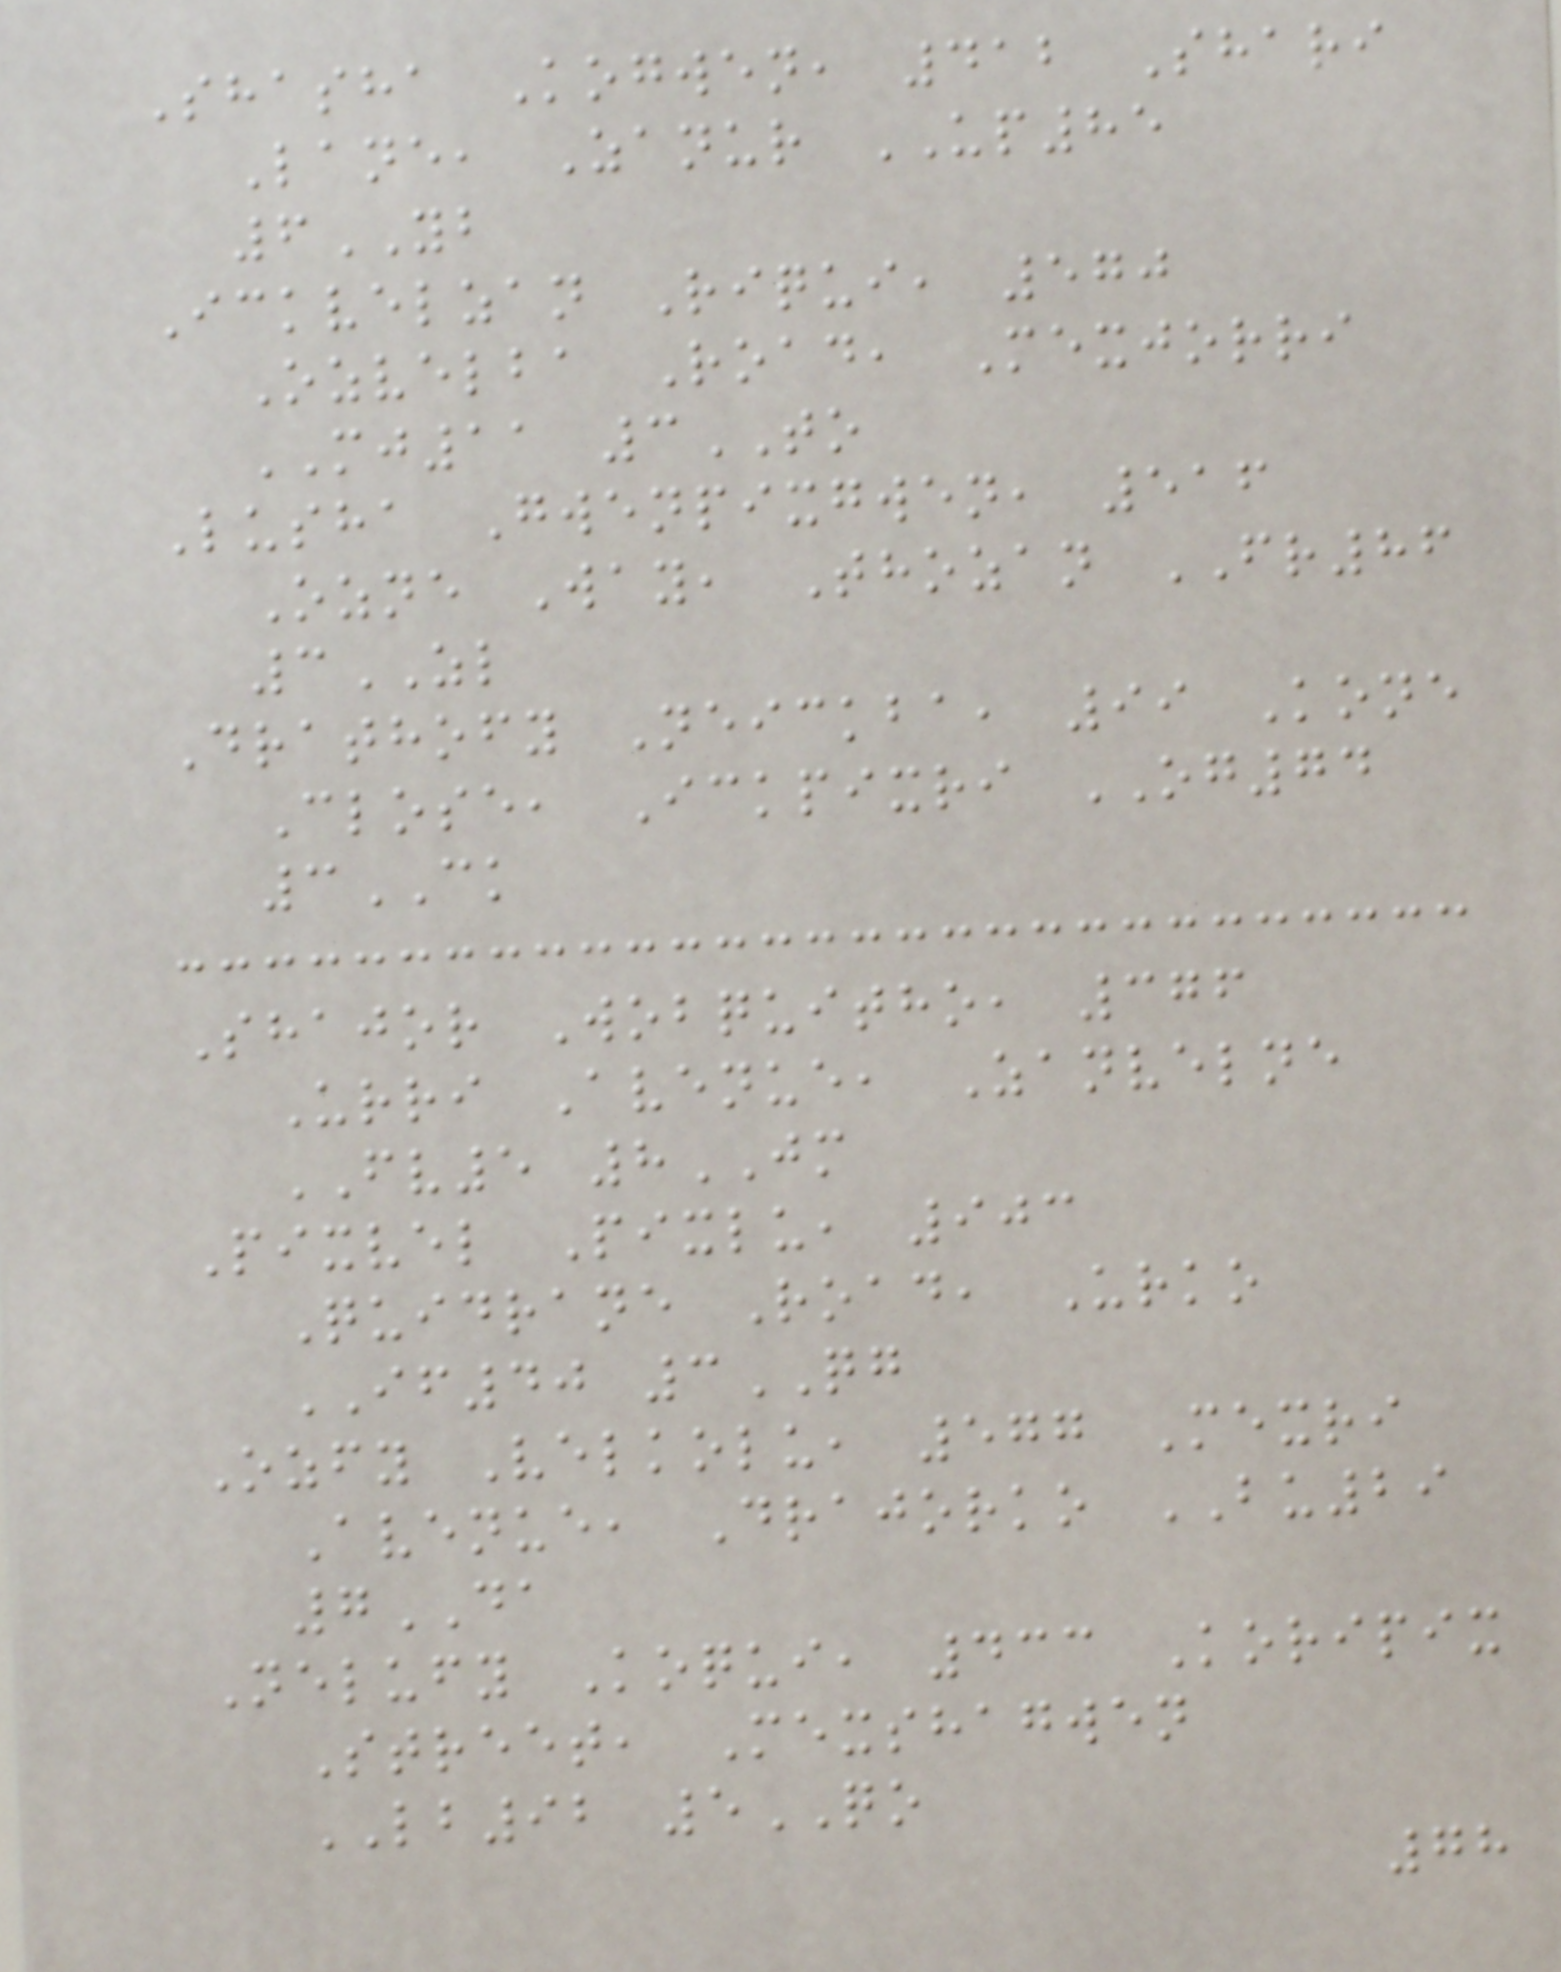Shasha Kogwen, 412 Shari
Lane, Zanur UP85
6YB
Ickvelzan Riqui, 570
Ozvelba Road, Mexjorri
MJ11 3TO
Lusha Gwenpixgwen, 516
Ozne Way, Thozan FR86
3ZL
Drathofy Neickba, 99 Kone
Close, Ickpixri OG74
3CK
Shajor Wobquitho, 376
Urri Avenue, Zanvelne
FV5 8JM
Pixvel Pixlu, 903
Quidrane Road, Urko
IF40 3QG
Ozfy Velkolu, 577 Mexri
Avenue, Drajorko BU29
7DA
Nelufy Koqui, 433 Koripix
Street, Mexshagwen
LB92 5QO
78
